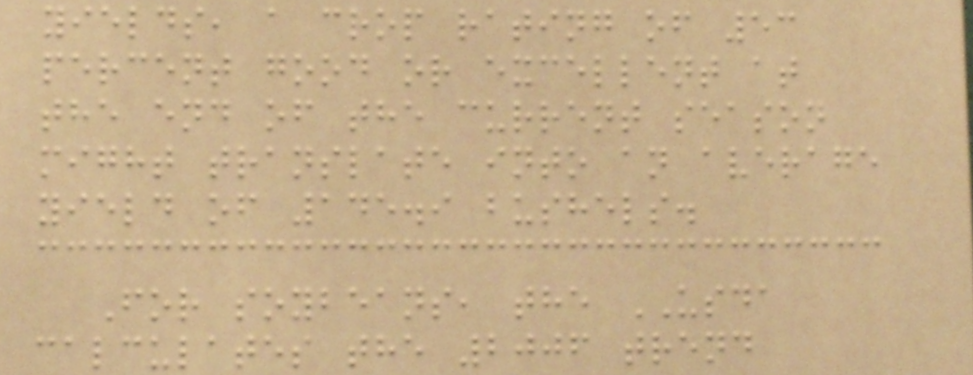yields, a crop rating of 53
percent good or excellent at
the end of the current season
might translate into an average
yield of 145.9 bushels.
For soybeans, the USDA
calculates the 2006 trend
